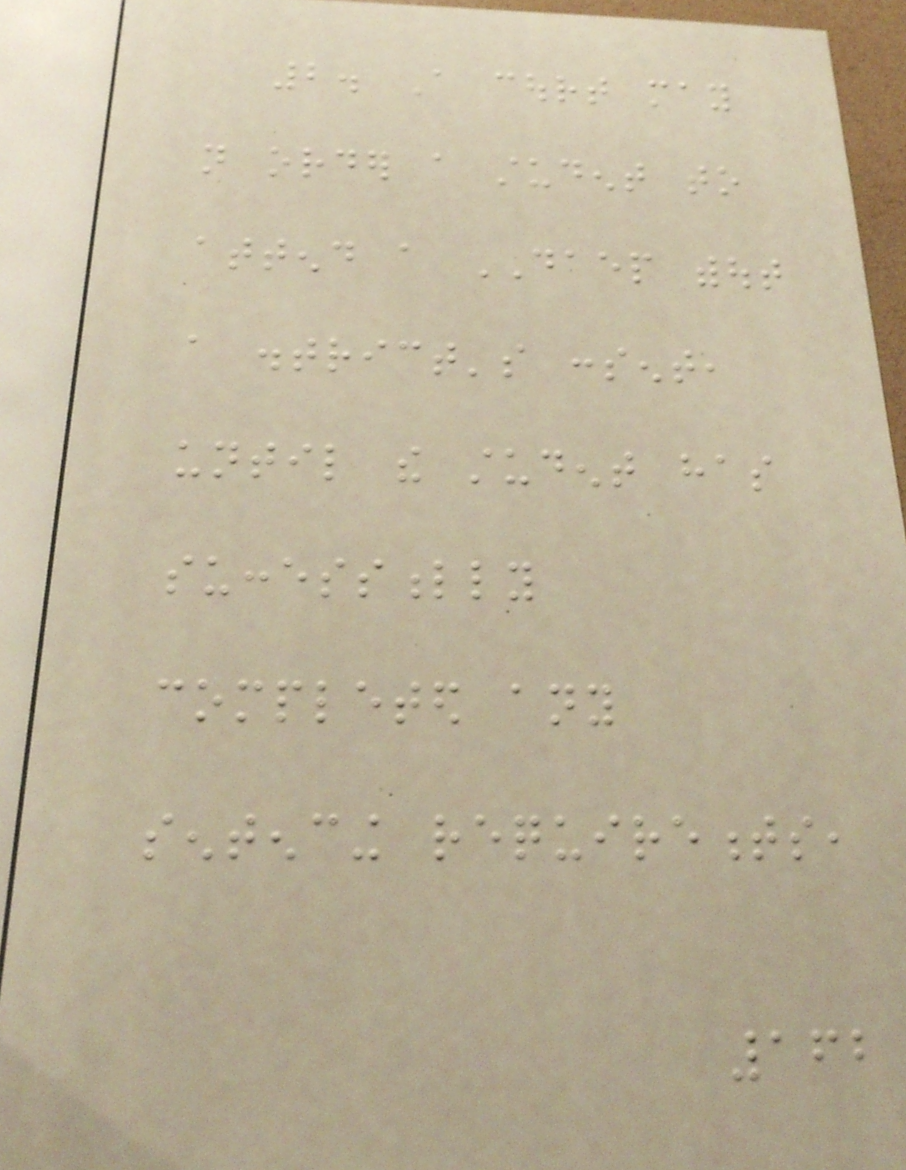2. A court may
not order a student to
attend a DAEP without
a district's consent,
until the student has
successfully
completed any
sentencing requirements,
162
